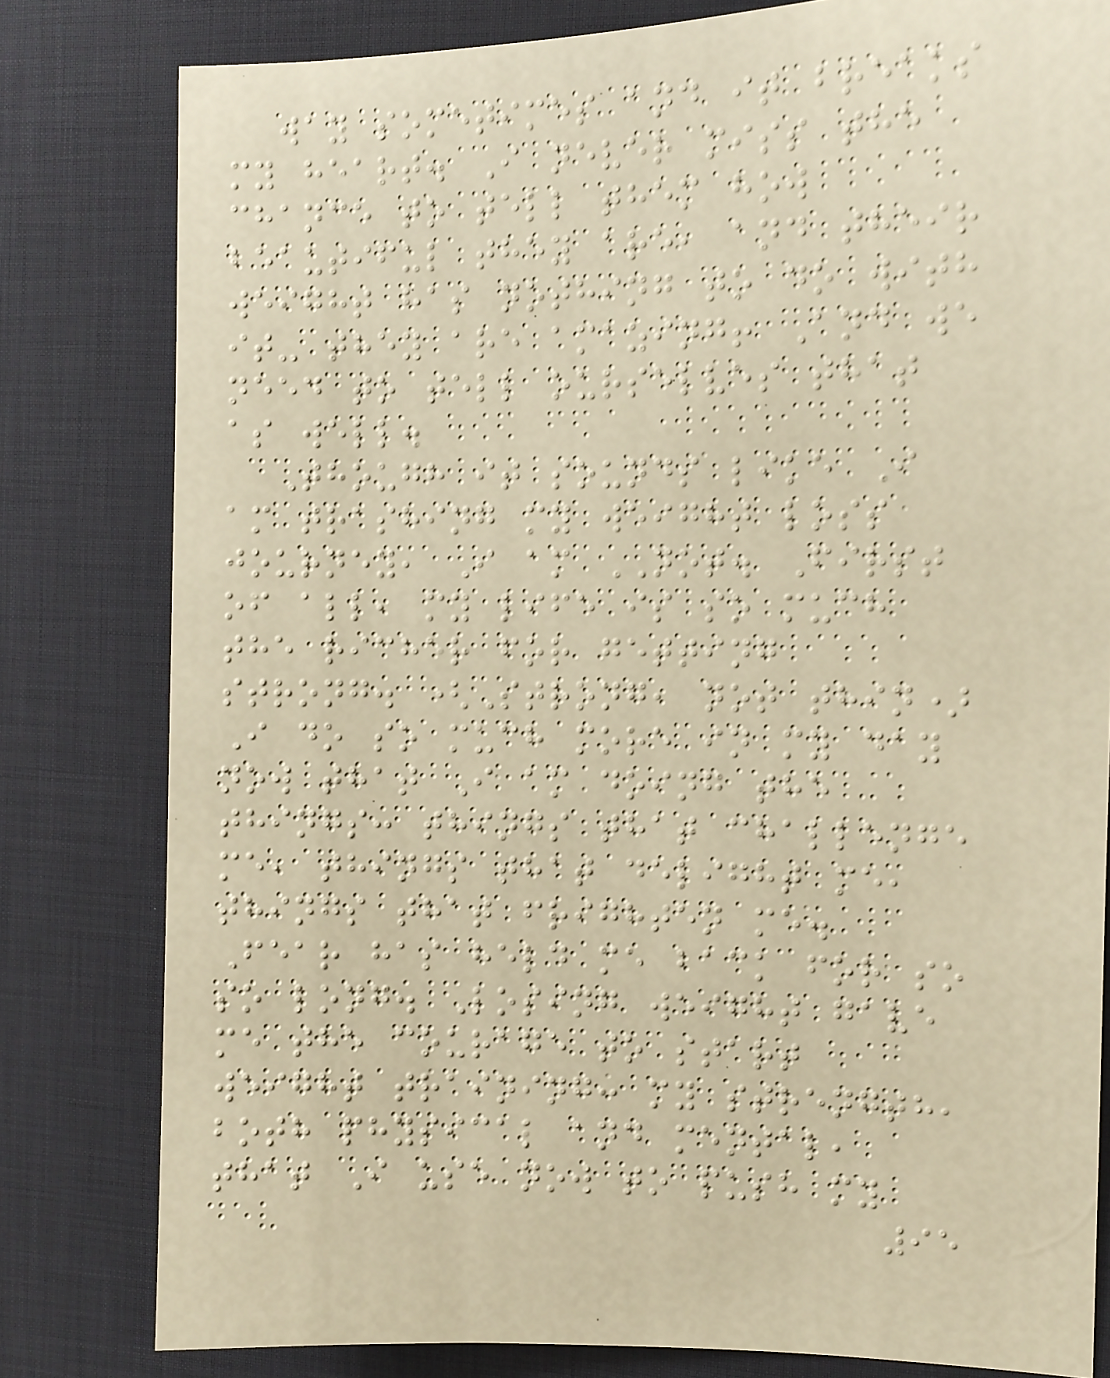way sometimes and it breaks
my heart. I never miss the
chance to tell them how
beautiful they are, and their
weight has nothing to do with
it- they are amazing! And we
need to tell ourselves that
as well.
Though it sounds like I
am trashing my weight loss
journey, I am NOT. First
of all, my life is so much
the richer for getting
strong. (Strong, not thin)
I do so much more in my day
now that I am doing the
things: things that challenge
me, things that delight me,
things that frighten me.
Fear has held me back for so
so long. Losing weight gave
me the courage to start
weight training: my strength,
both physical and mental,
that I use now to push my
95
